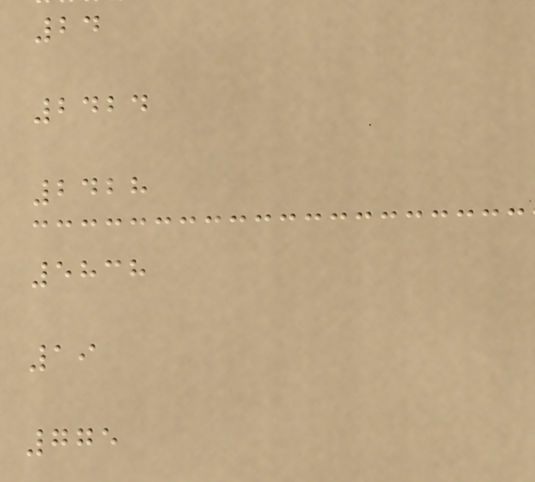24
2424
2428
5838
19
775
